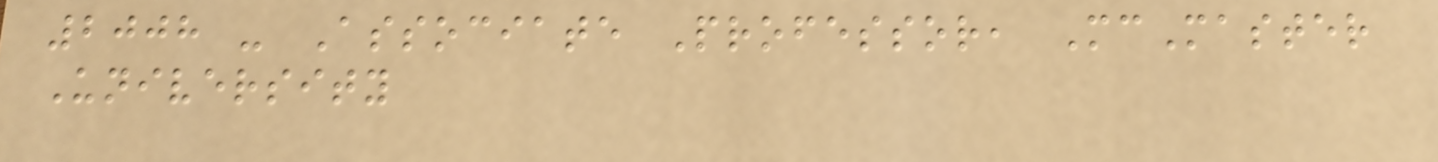2008 - Associate Professor, McMaster
University
